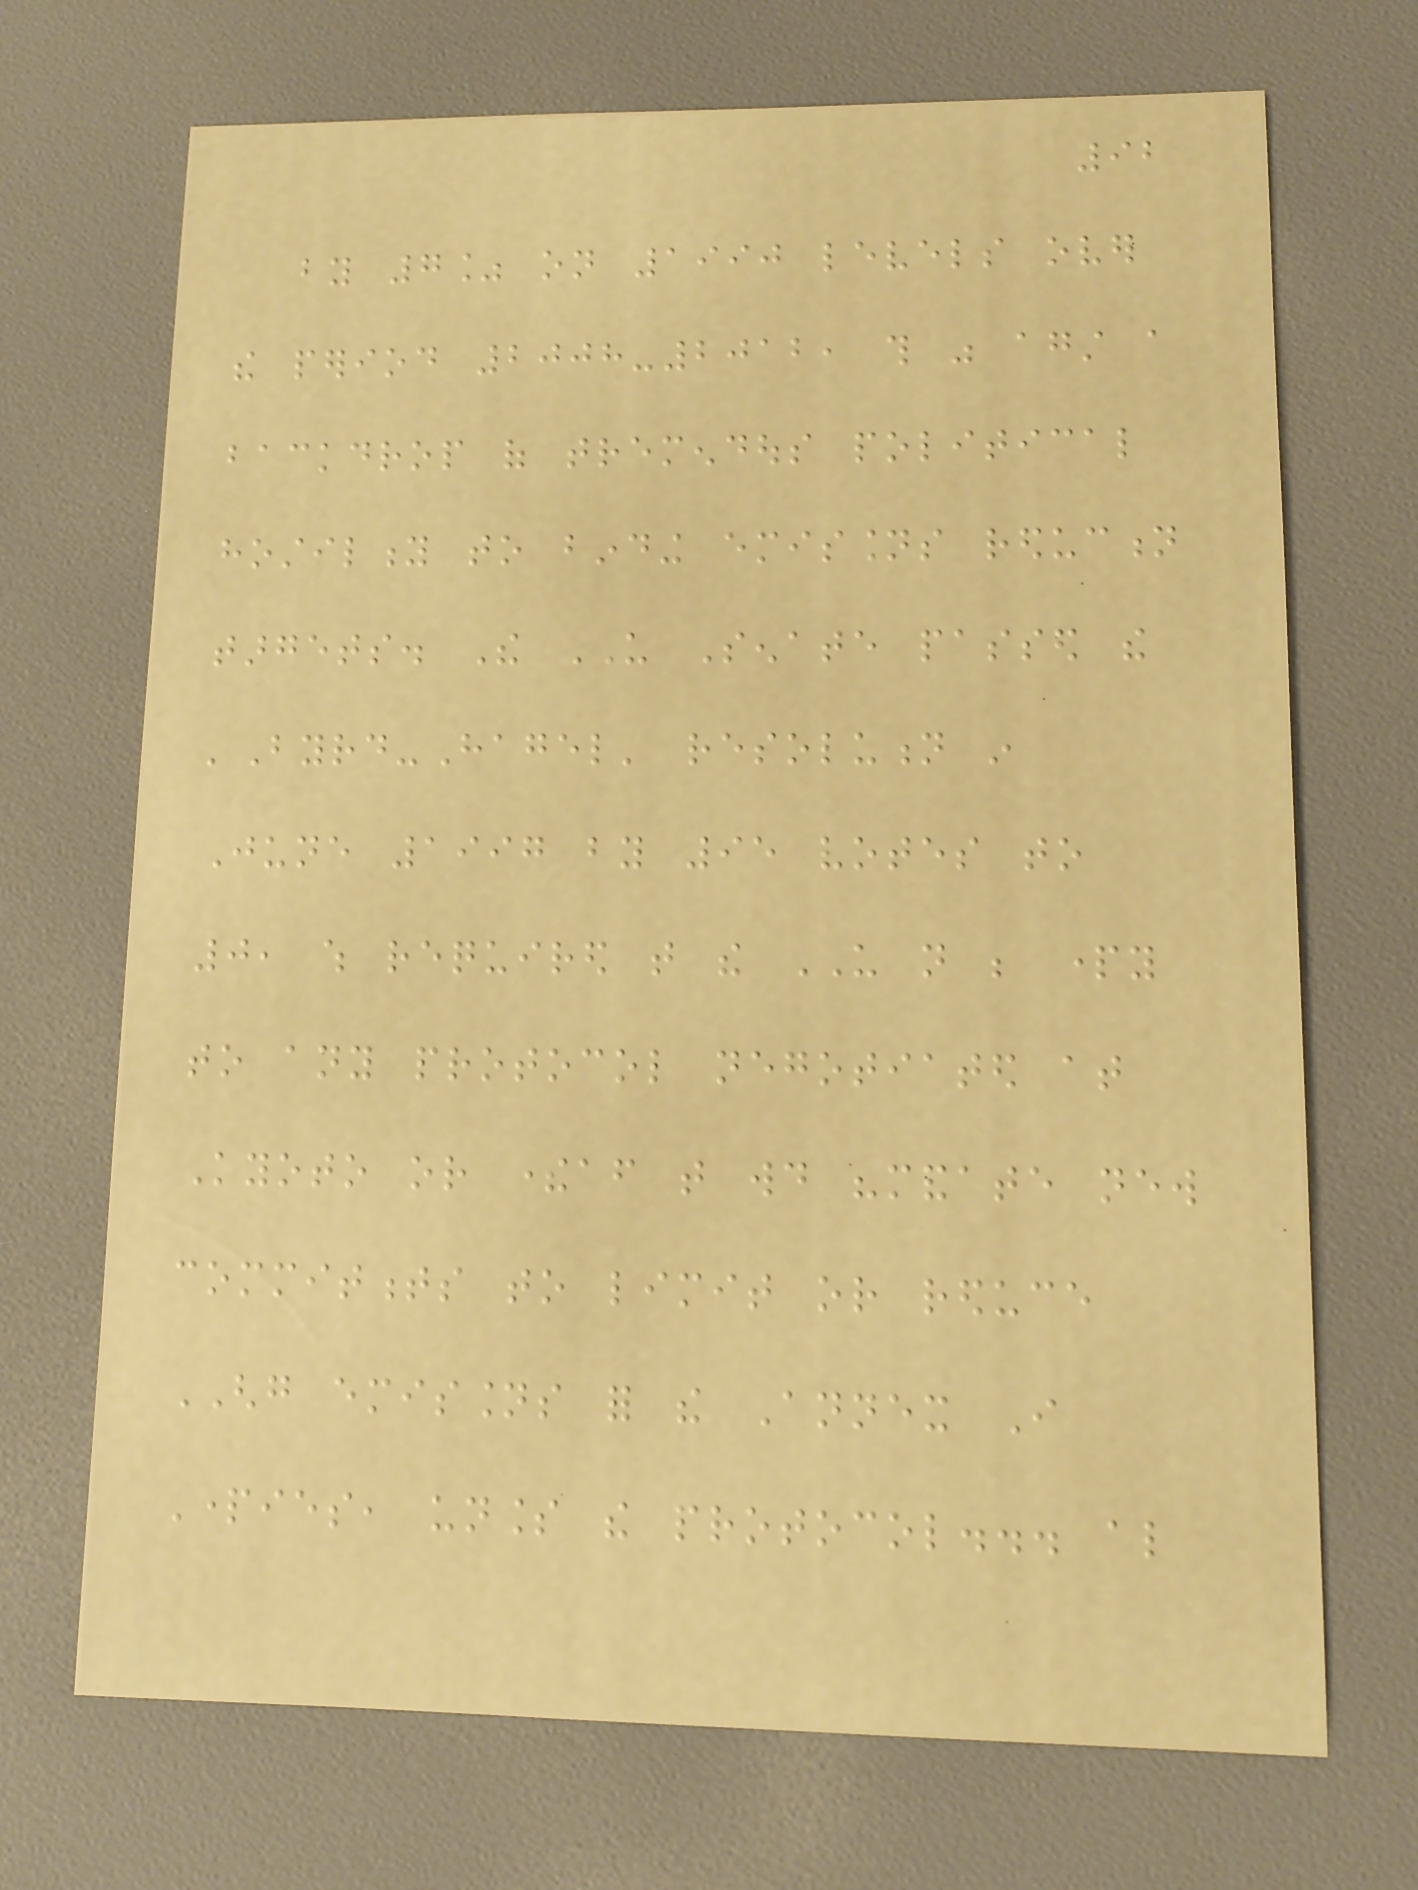92
by 7% on 1990 levels over
the period 2008-2012, this was against a
backdrop of tremendous political
hostility to binding emissions reduction
targets. The US Senate passed the
'Byrd-Hagel' resolution in
June 1997 by 95 votes to
0, which required that the US not be party
to any protocol negotiated at
Kyoto or thereafter that would "mandate new
commitments to limit or reduce
GHG emissions for the Annex I
Parties, unless the protocol... also
